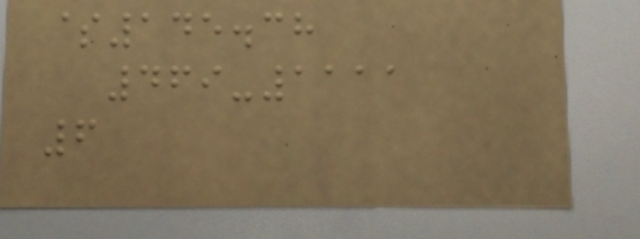$145.38
469-1111
6
